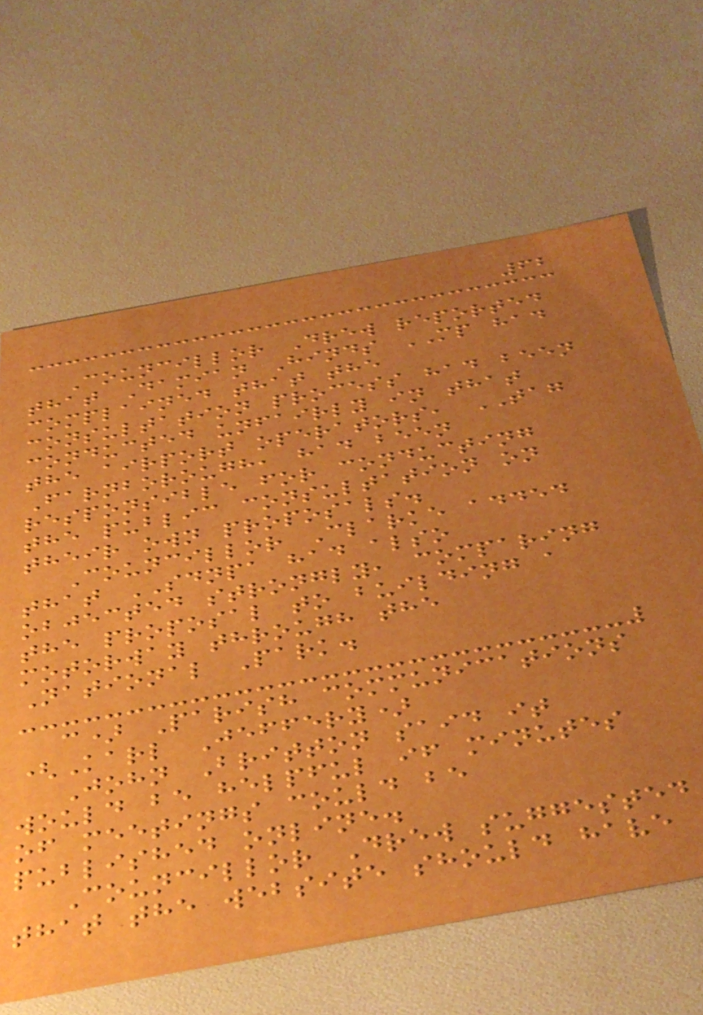62
Councillor Drew reported
that Damian Hinds MP had
complained that the
consultation process had been
conducted unfairly in that
the airport operators, TAG
Farnborough, had been
responsible for conducting
the public consultation on
their own proposals.
Councillor Clarke added
that SDNPA had also
objected strongly, comparing
the proposal to building a
motorway through the
National Park.
c) Parish communications
(Karl Jeffery)
John Britton said it
would be helpful if minutes
of meetings could be
published online.
Councillor Drew suggested
that the website should have
